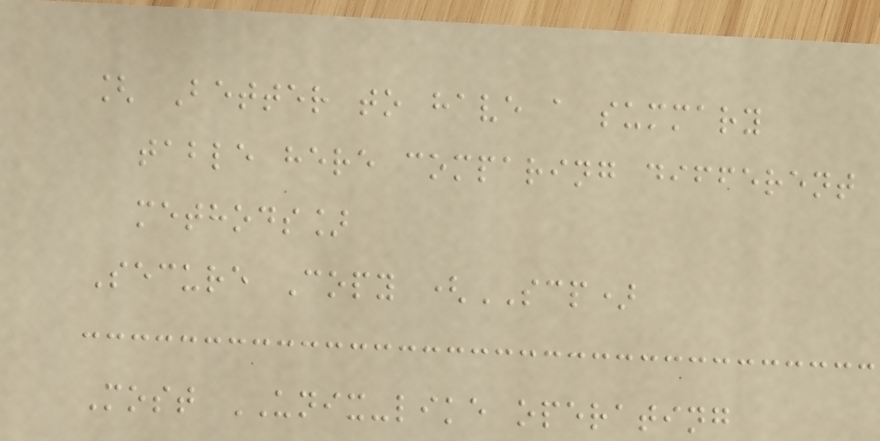[ Better to have a summary
table here comparing different
methods]
Secure Copy (SCP)
Most UNIX-like operating
